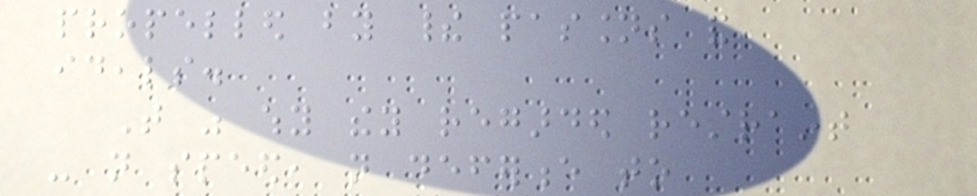propelled by their passions and
ideals.
That was why they regarded restraint
- not speed, not deference to
